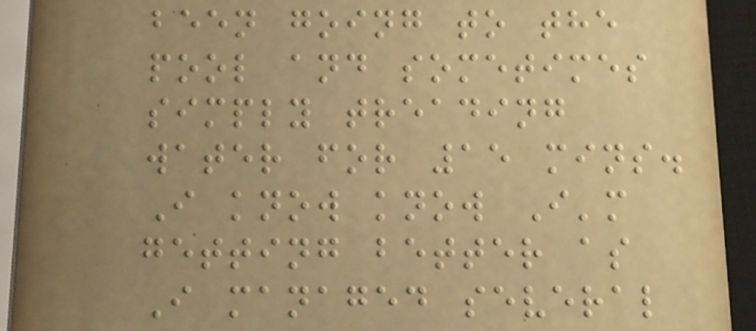been going to the
pool and sometimes
simply treading
water for 15 mins.
I know know I'm
getting better as
I managed several
